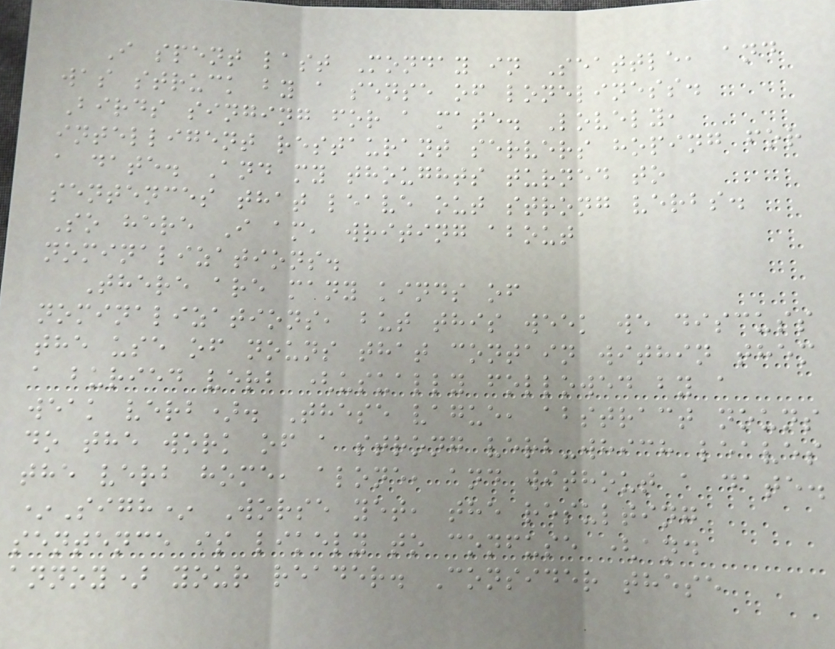I spent last Monday in Seattle, and
was struck by a sense of loneliness.
Birds singing for a mate. Lovely,
intelligent restaurant servers hoping for
a date. And my thoughts turned to
sentences that leave out strong verbs.
So here I am, writing about
nominalizations.
There are many kinds of
nominalizations, but this week we discuss
the use of nouns that contain within them
a buried verb (usually followed by a
weak verb). These vague, abstract nouns
do the work of a strong verb-which leaves
the verb home, alone, and without a date.
*Sigh* Worse yet, the resulting
sentence is likely to confuse (and
annoy) your reader. Consider these
